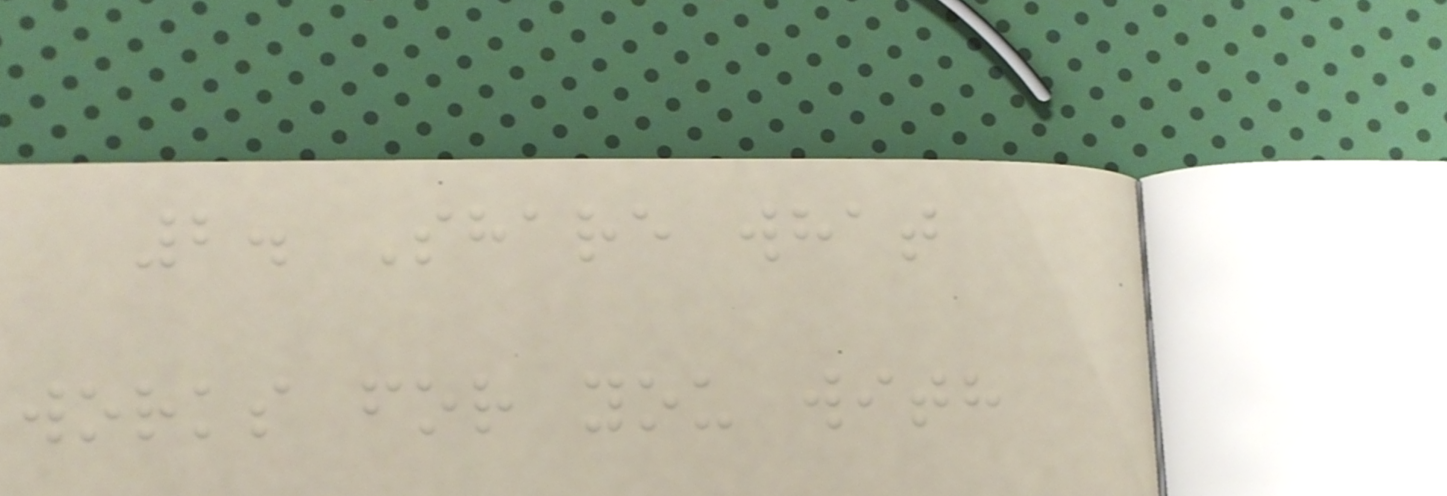2. Share what
works for you with
